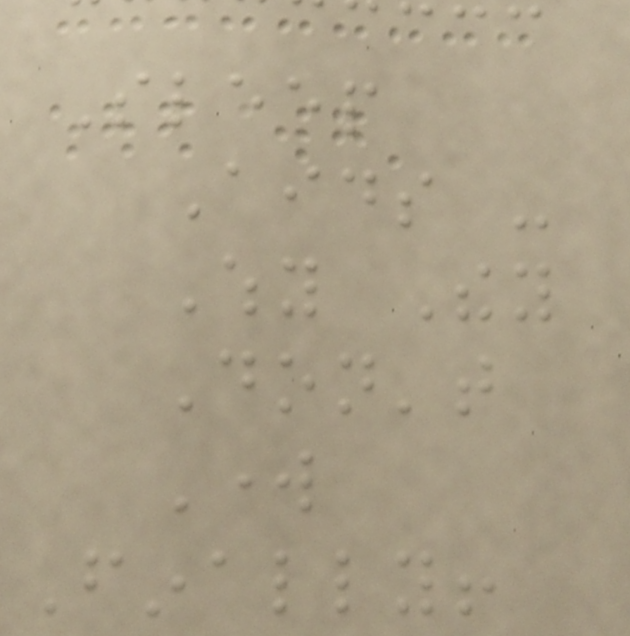Sleep
Aids -
Why They
Don't
Work
Finally!
